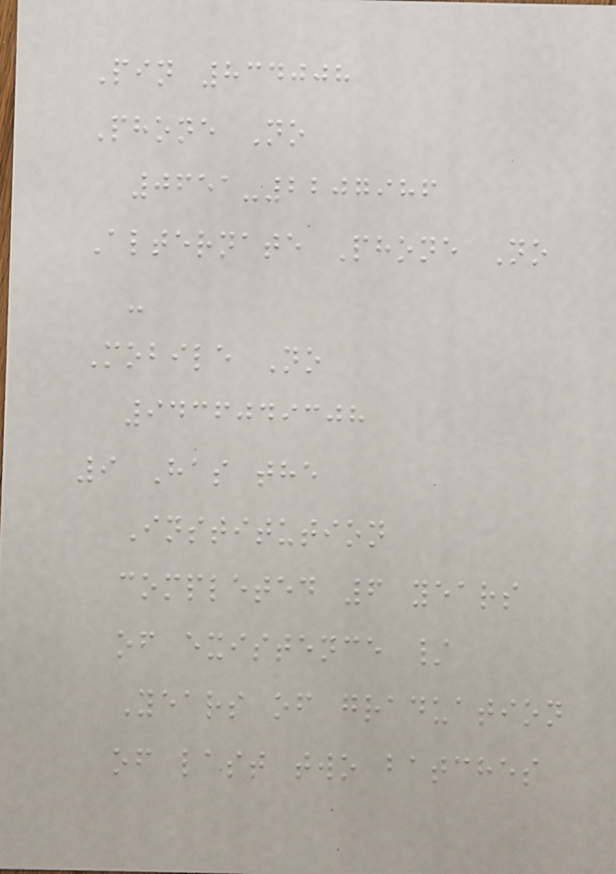Pin 834008
Phone No
0651-2207986
Alternate Phone No
-
Mobile No
9436049308
9 Has the
Institution
completed 6 years
of existence /
Years of graduation
of last two batches
